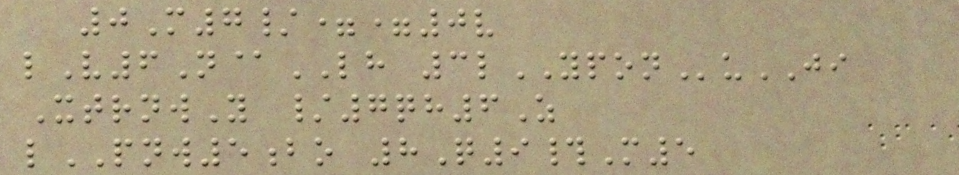0M7/==0v
lV6N@LH 3lYPONuJI
XtrnwY /7qh6Z
lPNW5bo 8Q9#M5
